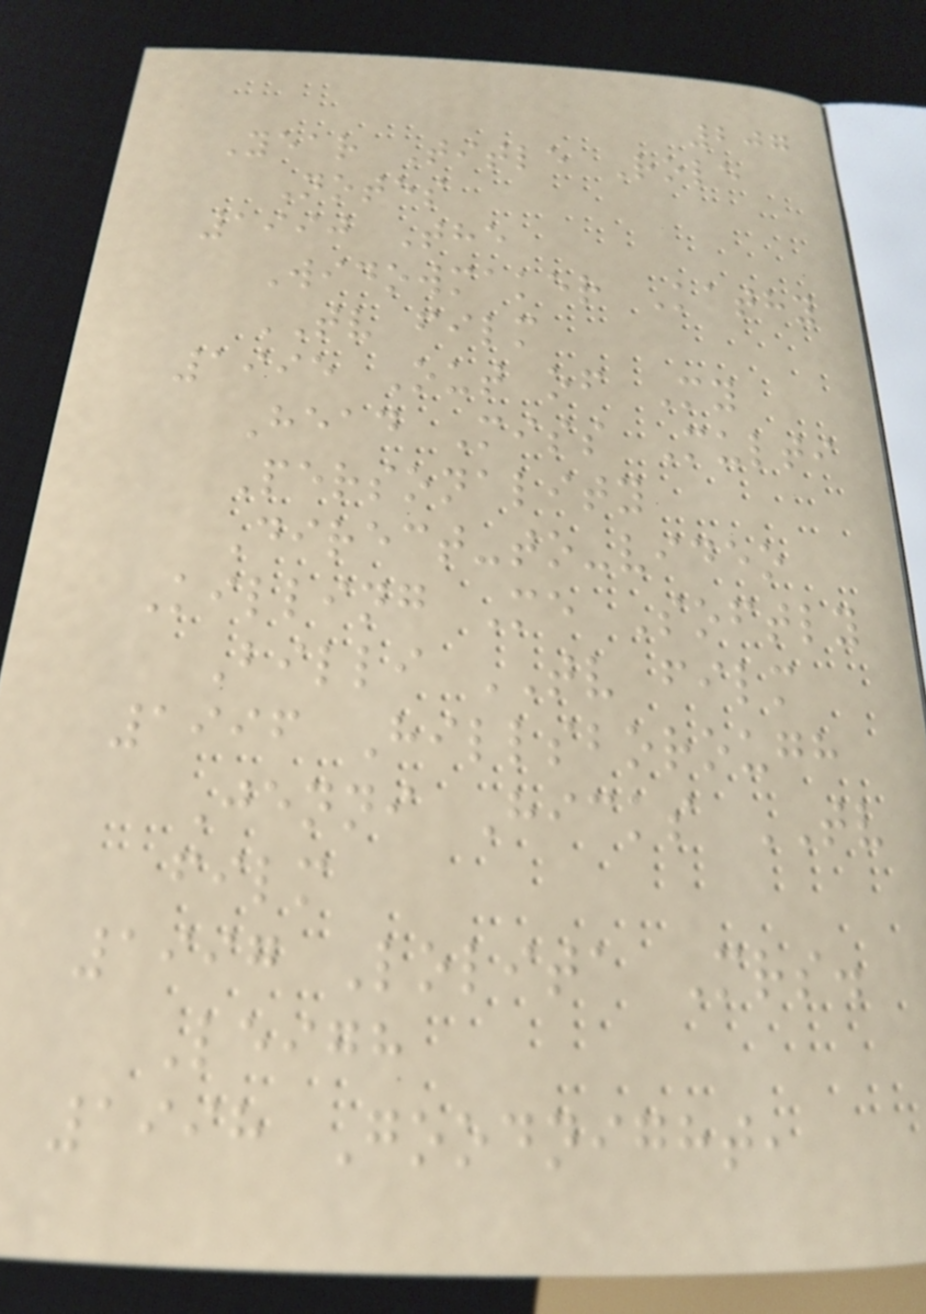207
Year Title Role
Notes
1990 The
Widowmaker Kathy
TV film
1995 Out of My
Head Miss Multi
Personality
Direct-to-video
Killing Me Softly
Billi TV film
1996 Hillsborough
Jenni Hicks TV
film
1997 Lolita Mrs.
Leigh
1998 Goodnight,
